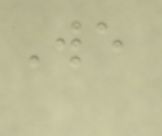We
